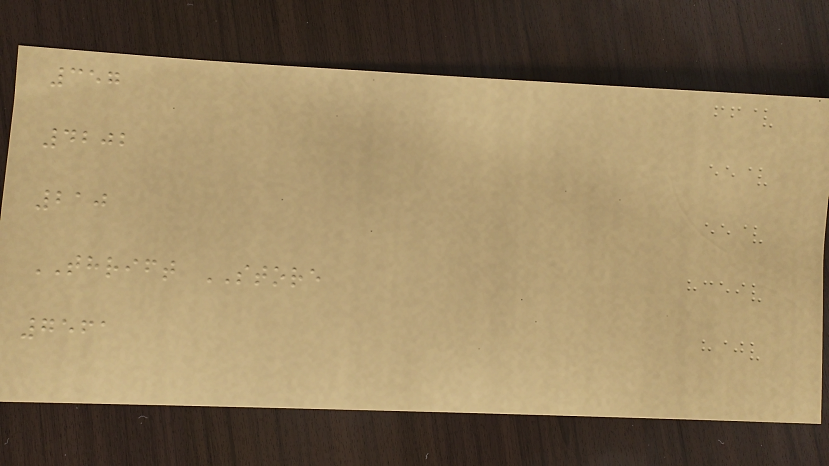357
4202
210
THRIFT STORE
7561
